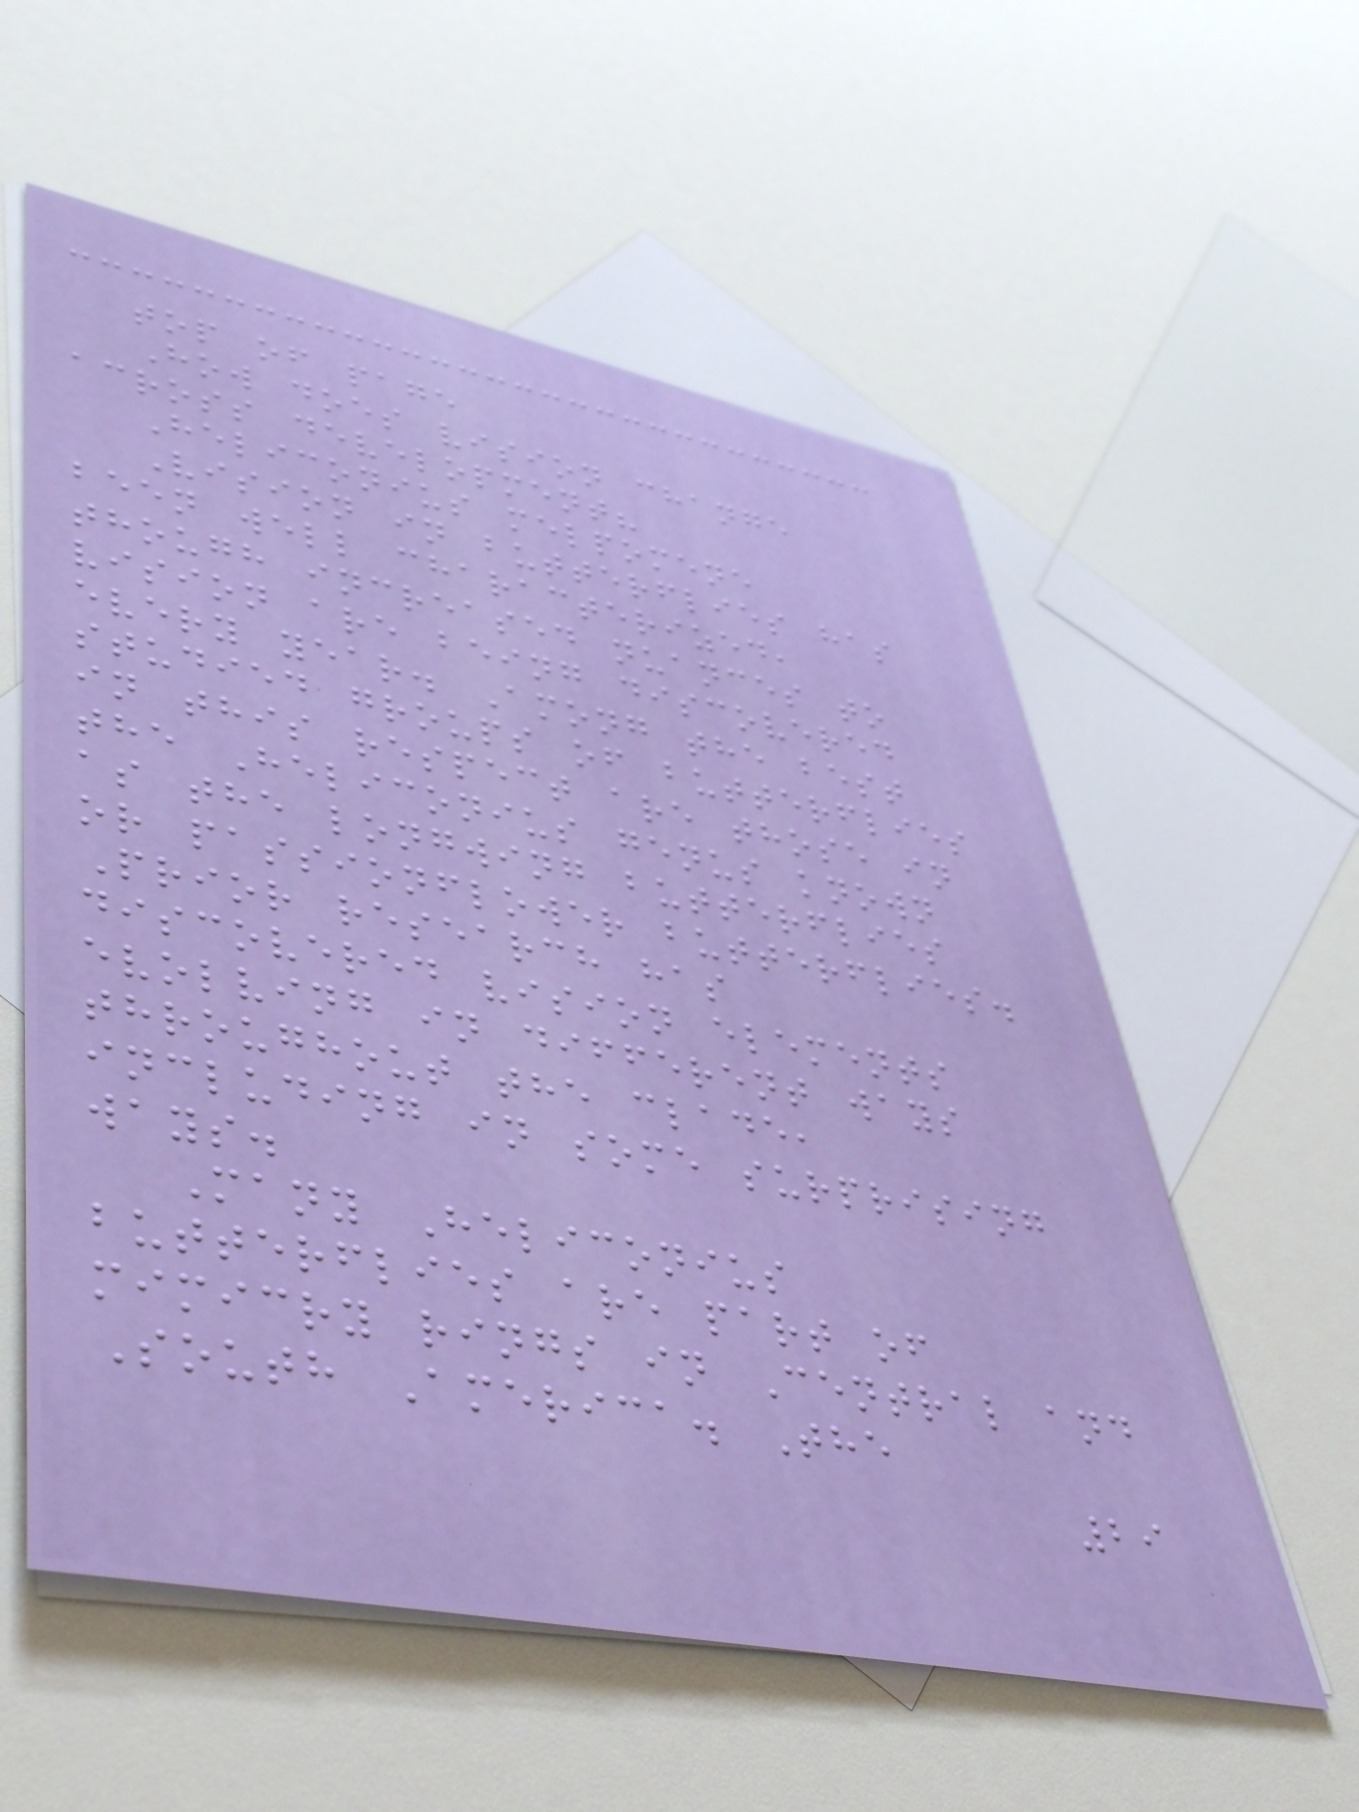top of page
How does vision change
across development?
Heliconius melpomene
Vision in butterflies has
been well characterized,
though increased nuances to
vision are being discovered
every year. Among the best
studied groups of butterflies
in this respect are those in
the Heliconius genus known
as the longwing butterflies
or passionflower butterflies.
Prior research has
discovered vision elements
evolving in different ways
throughout the clade,
including in some surprising
ways.
Many Heliconius
butterflies are part of
mimicry rings in Central and
South America. The
29
